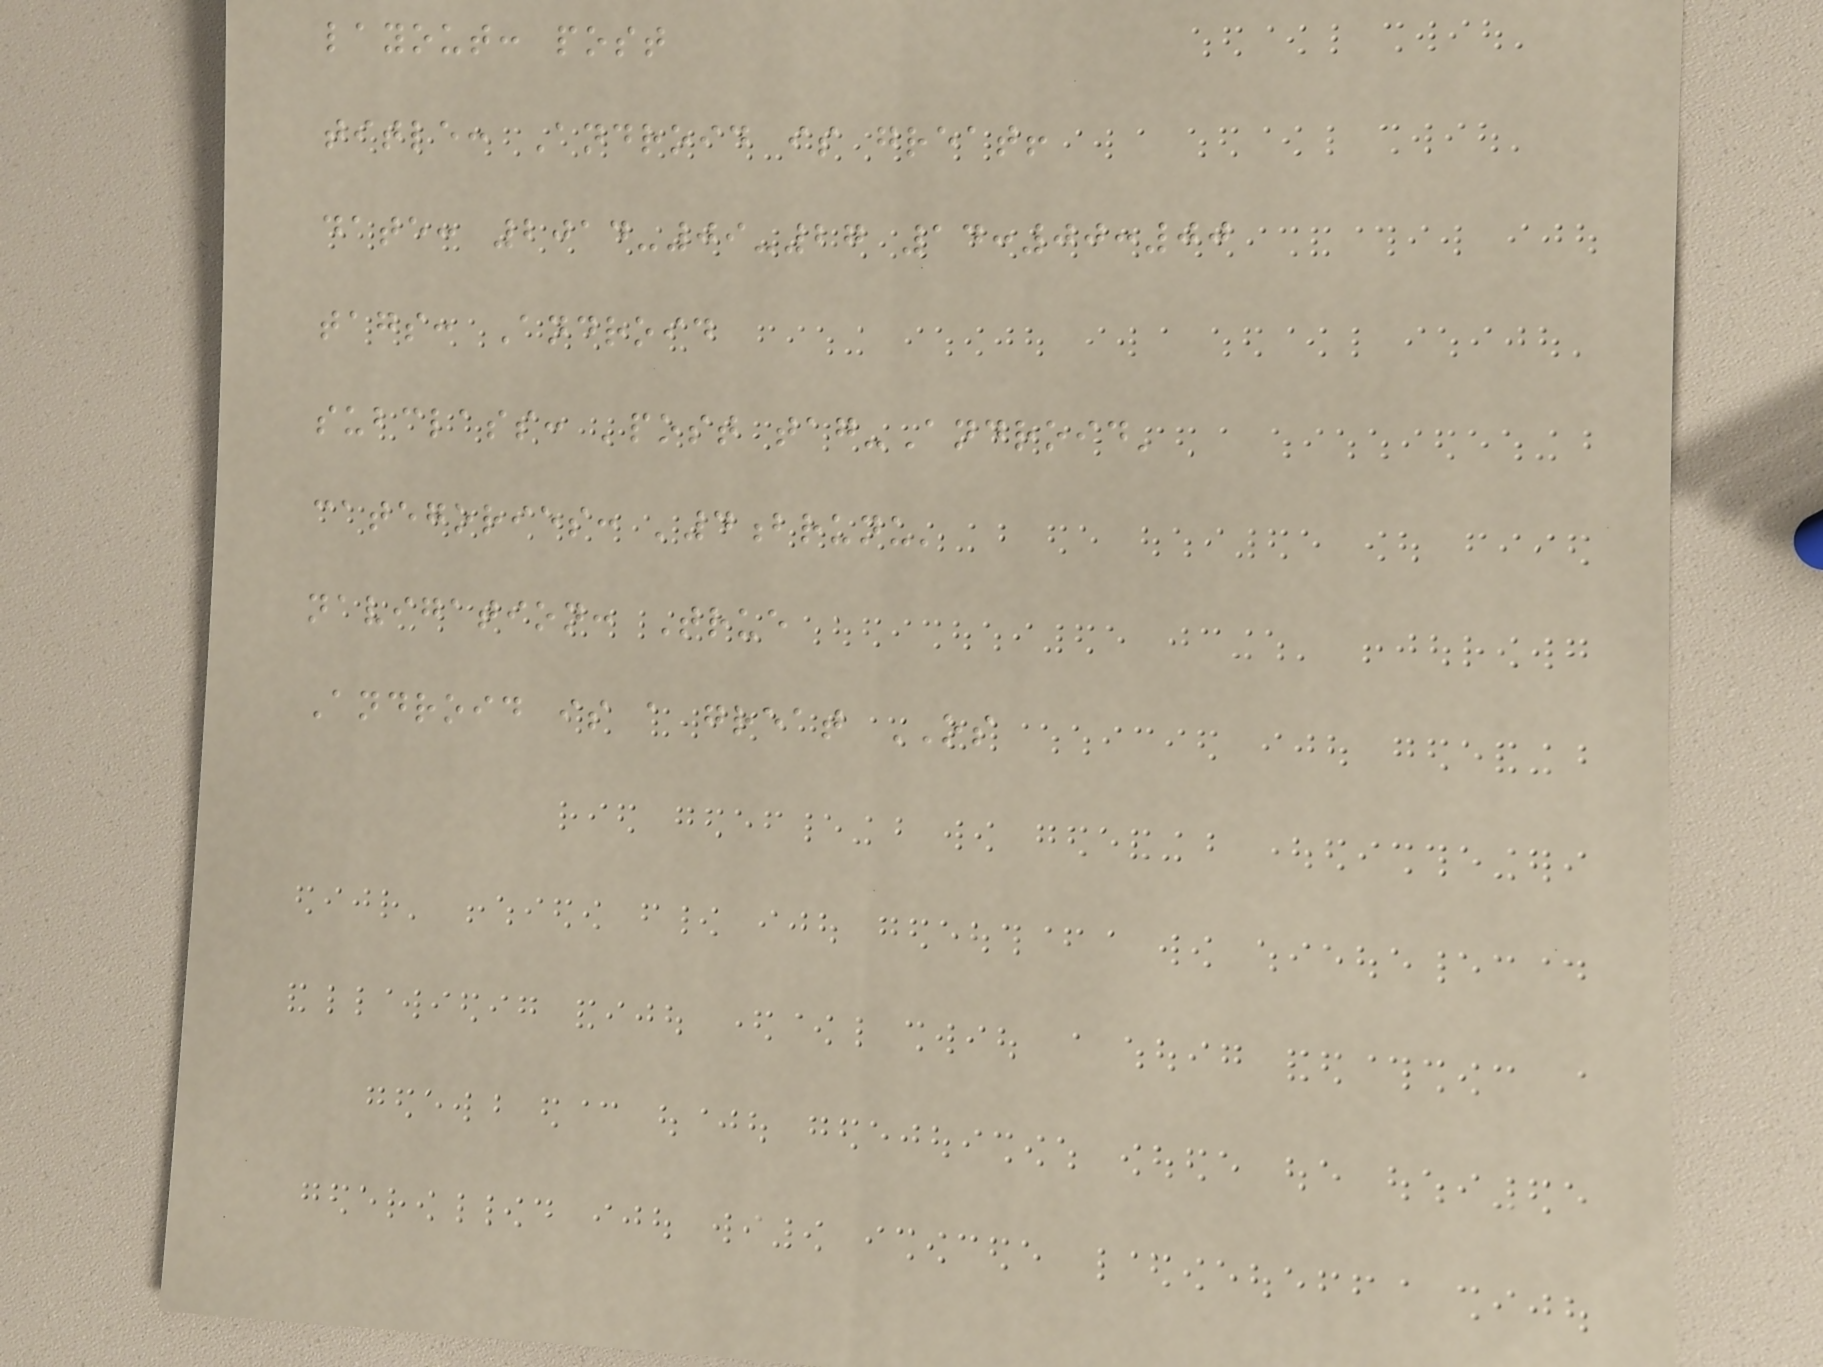layout: post
title: Android is great!
date: 2014-09-27 14:00:00
tags: Android
subclass: 'post tag-Android'
categories: '4brunu'
navigation: True
Android is a great OS
